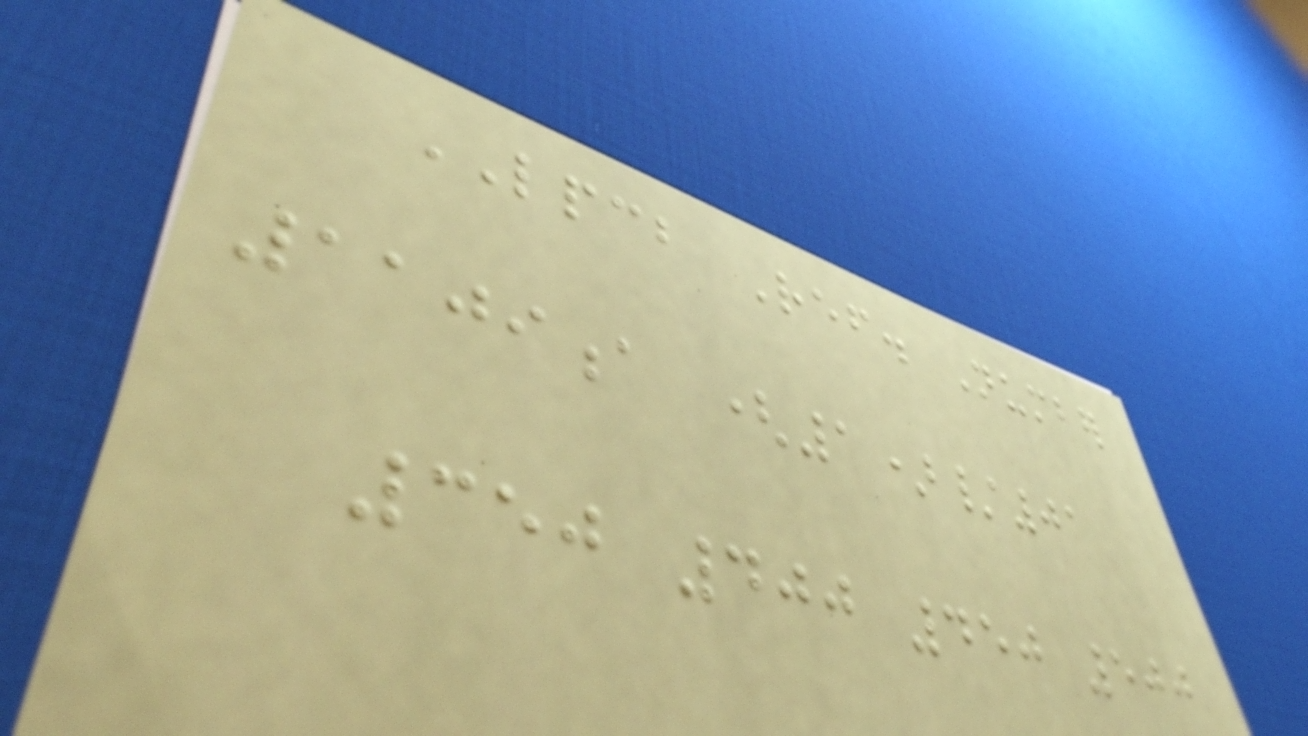LPCB Ref. Number
1109a (1)/01
350 400 450 500
